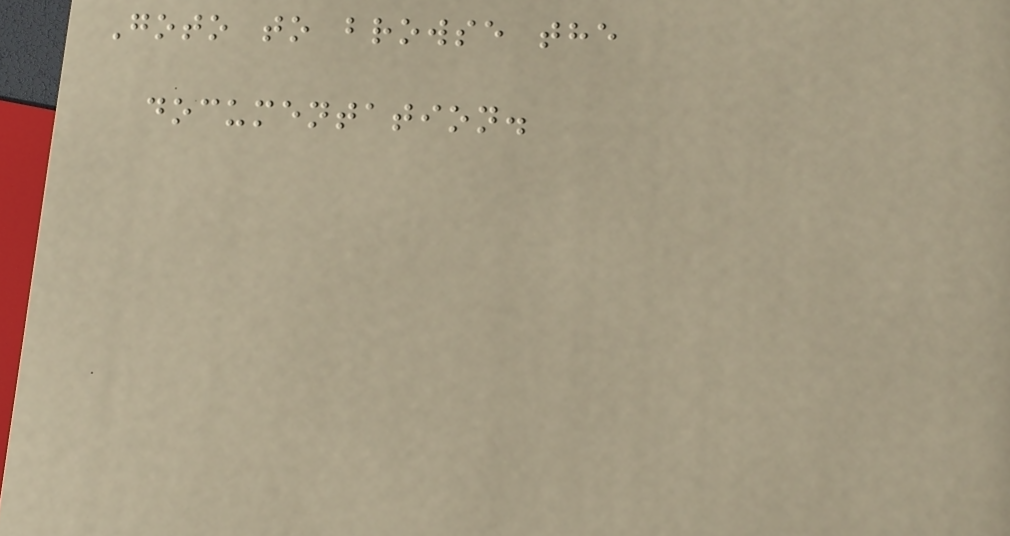Goto to browse the
documentation.
